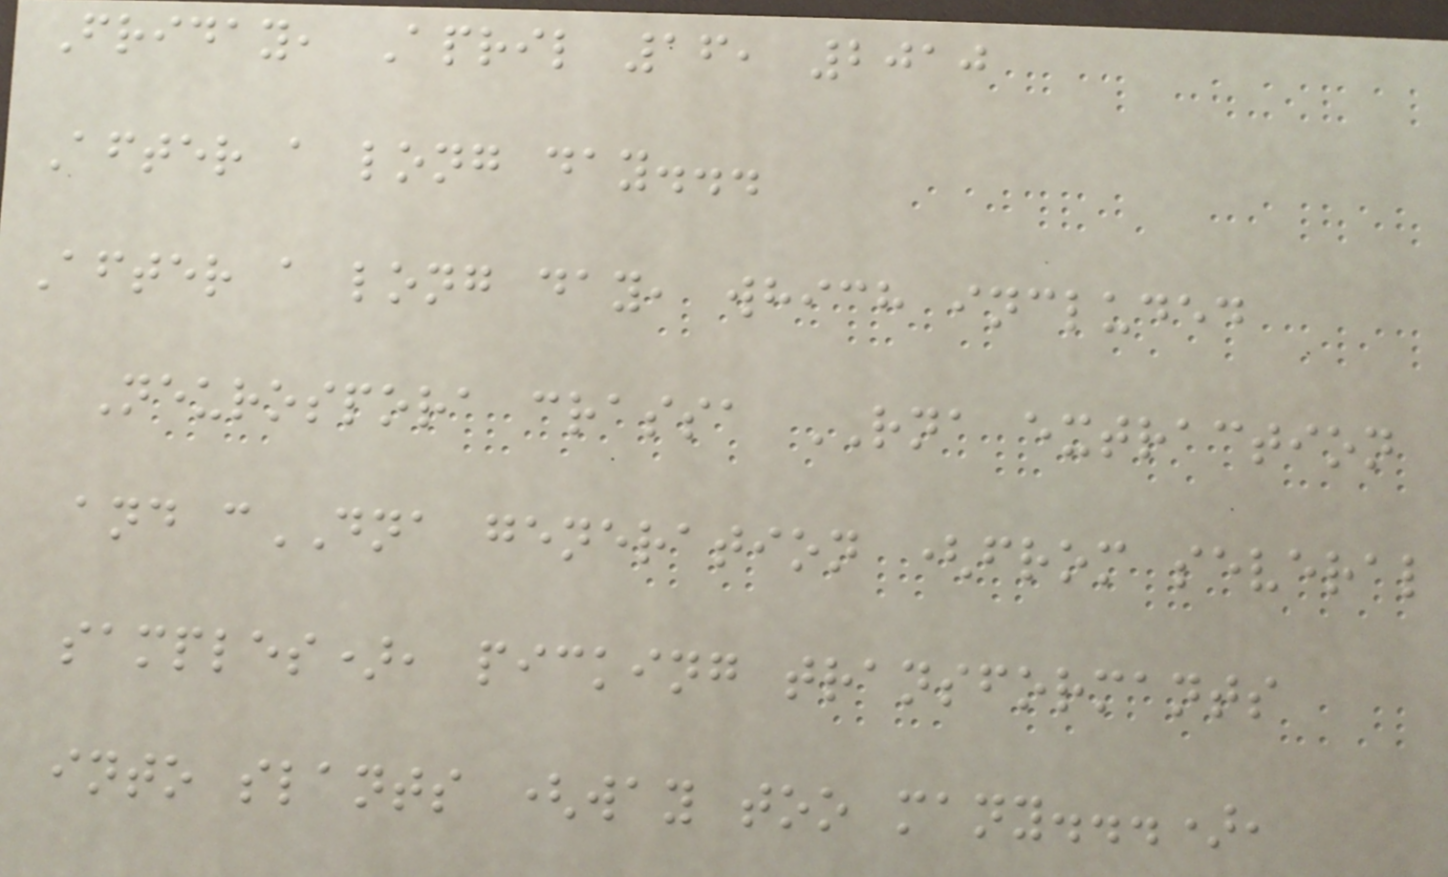Friday, April 16, 2010
After a long day...
After a long day, which included
Neurospora crassa RNA extraction
and cDNA generation (from several
samples), picking transformants
into slants (way too many...),
